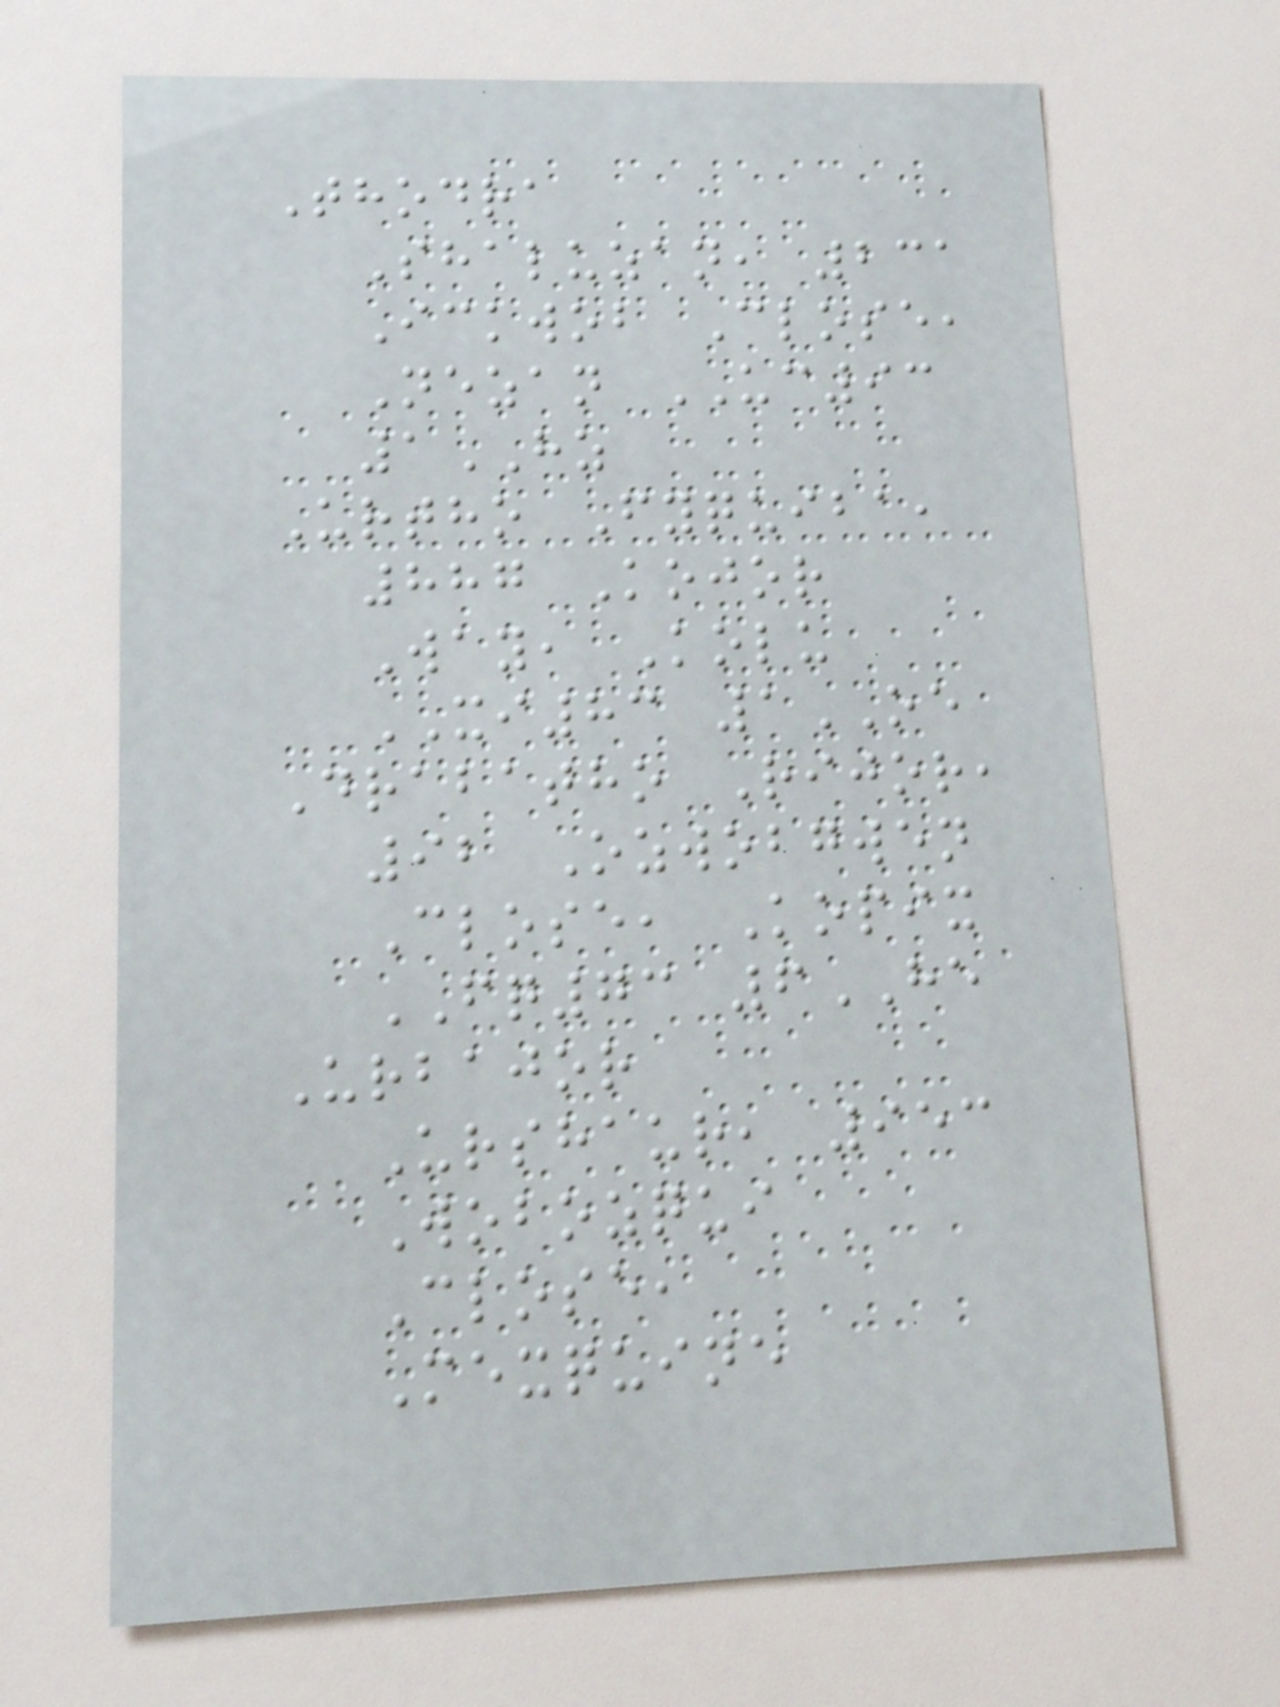Thodra
Shaluzan, 231
Ickwob Close,
Nezan UC93
1HZ
Urtho Fyquiba,
887 Kojor
Way, Kolu
XI83 1OE
Drabatho Rijor,
92 Ozwobgwen
Close, Kopix
FQ73 6HE
Urbajor
Urshaur, 953
Wobozqui
Close,
Mexquine
